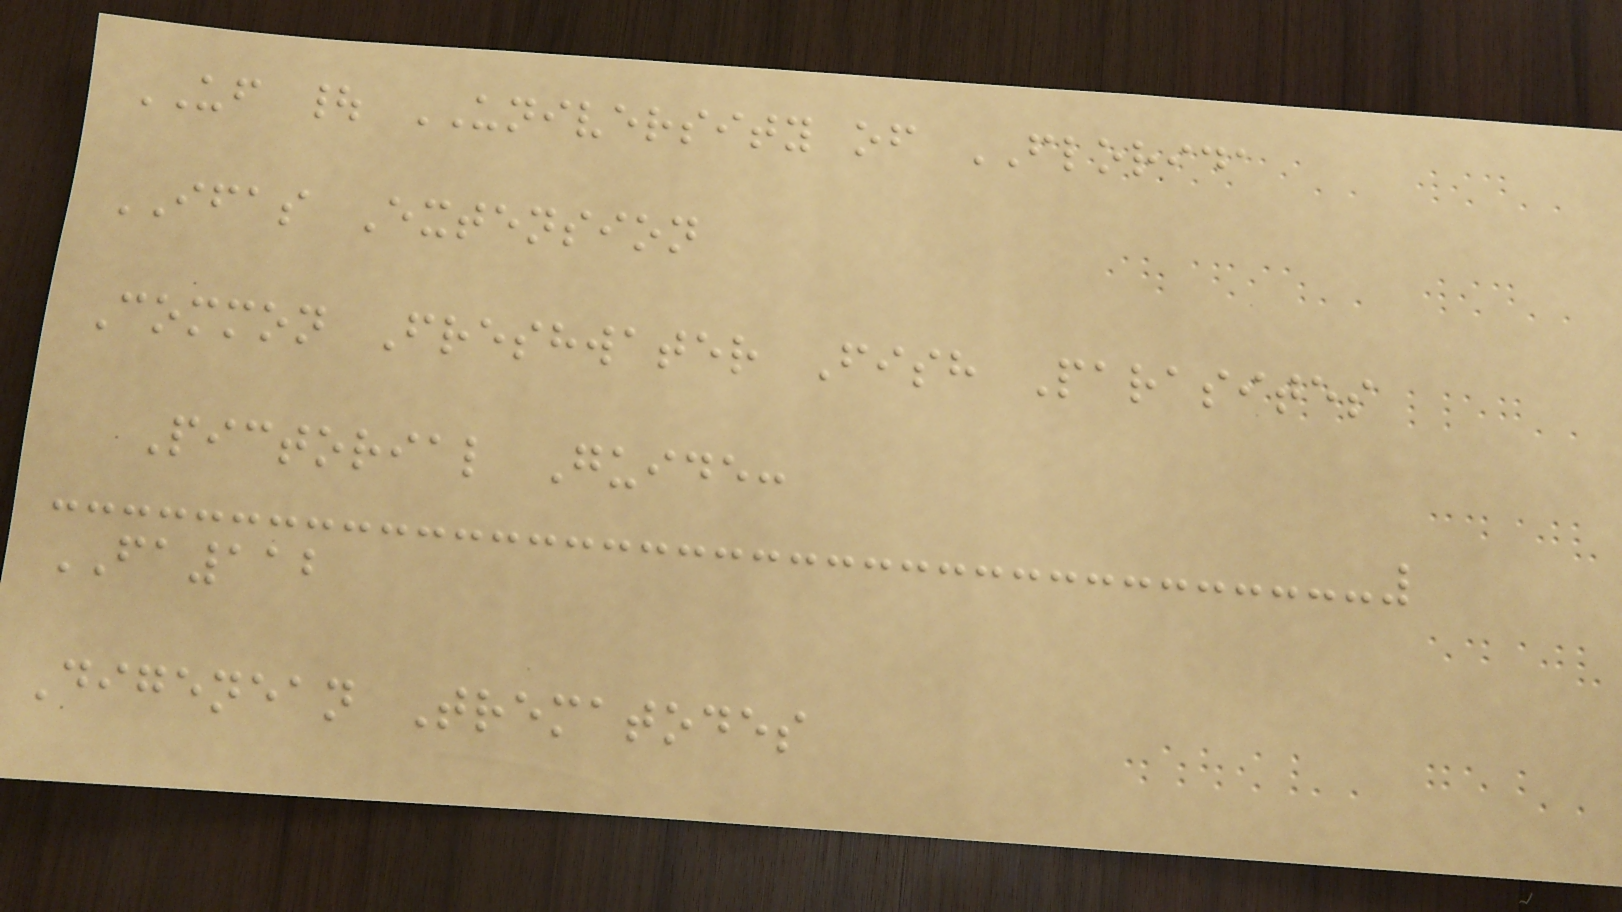UF | UNIVERSITY of FLORIDA
IFAS Extension
Common Freshwater Fish Parasites
Pictorial Guide:
FA112
Digenean Trematodes
